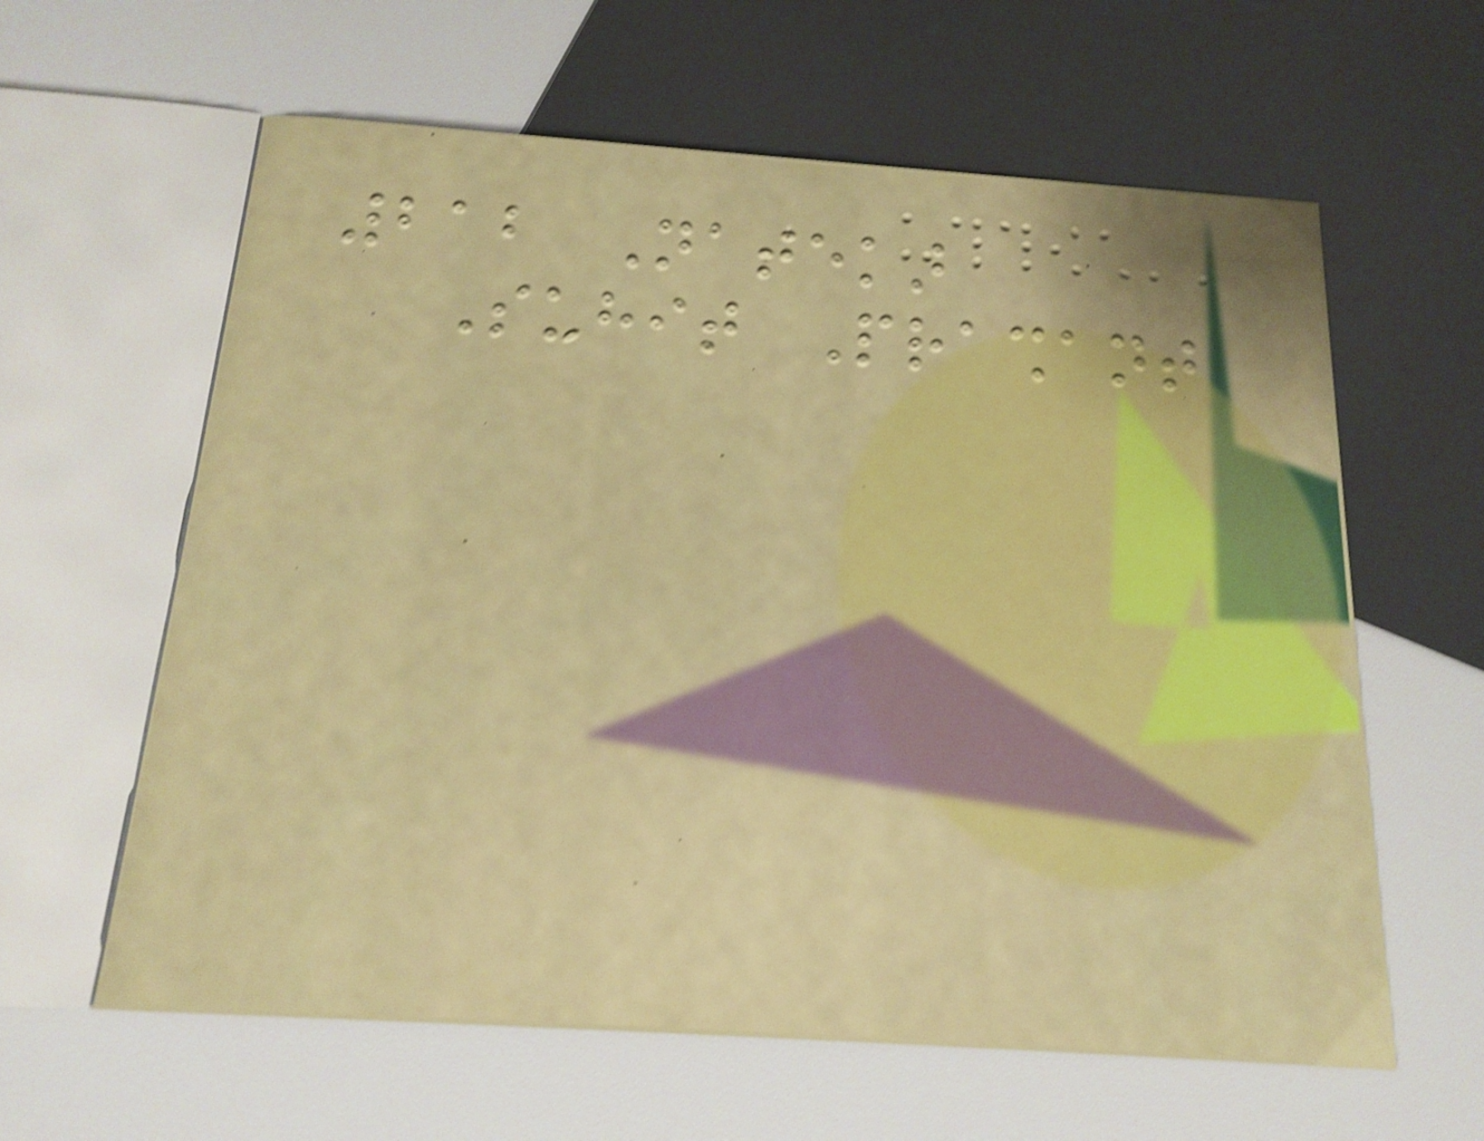212 Natekar
Suhit Prashant
